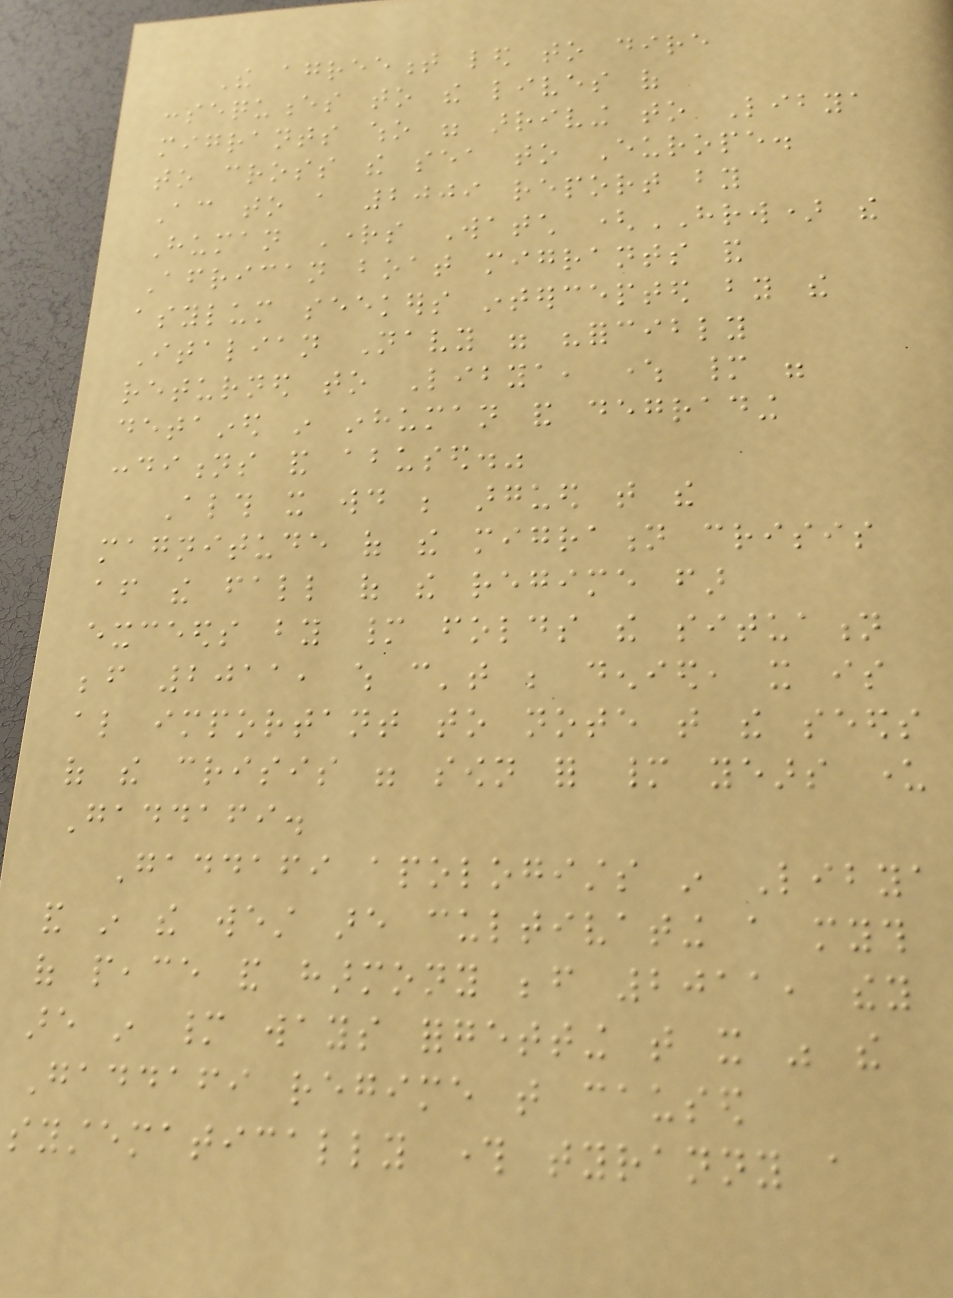The agreement led to dire
consequences to the lives of
migrants who were arriving to Libya
to cross the sea to Europe.
According to a 2009 report by
Human Rights Watch (HRW) the
African boat migrants and
asylum seekers intercepted by the
Italian Navy were "forcibly
returned to Libya, where many were
detained in inhuman and degrading
conditions and abused."
Although it would be argued that the
magnitude of the migration crisis
after the fall of the regime far
exceeds by many folds the situation
before 2011, which can't be denied, it is
also important to note that the seeds
of the crisis were sown for many years under
Gaddafi.
Gaddafi apologists in Libya
and in the west are cultivating a myth
of peace and harmony before 2011, they
are in many ways forgetting that it was the
Gaddafi regime that caused
systematically through tyranny a
